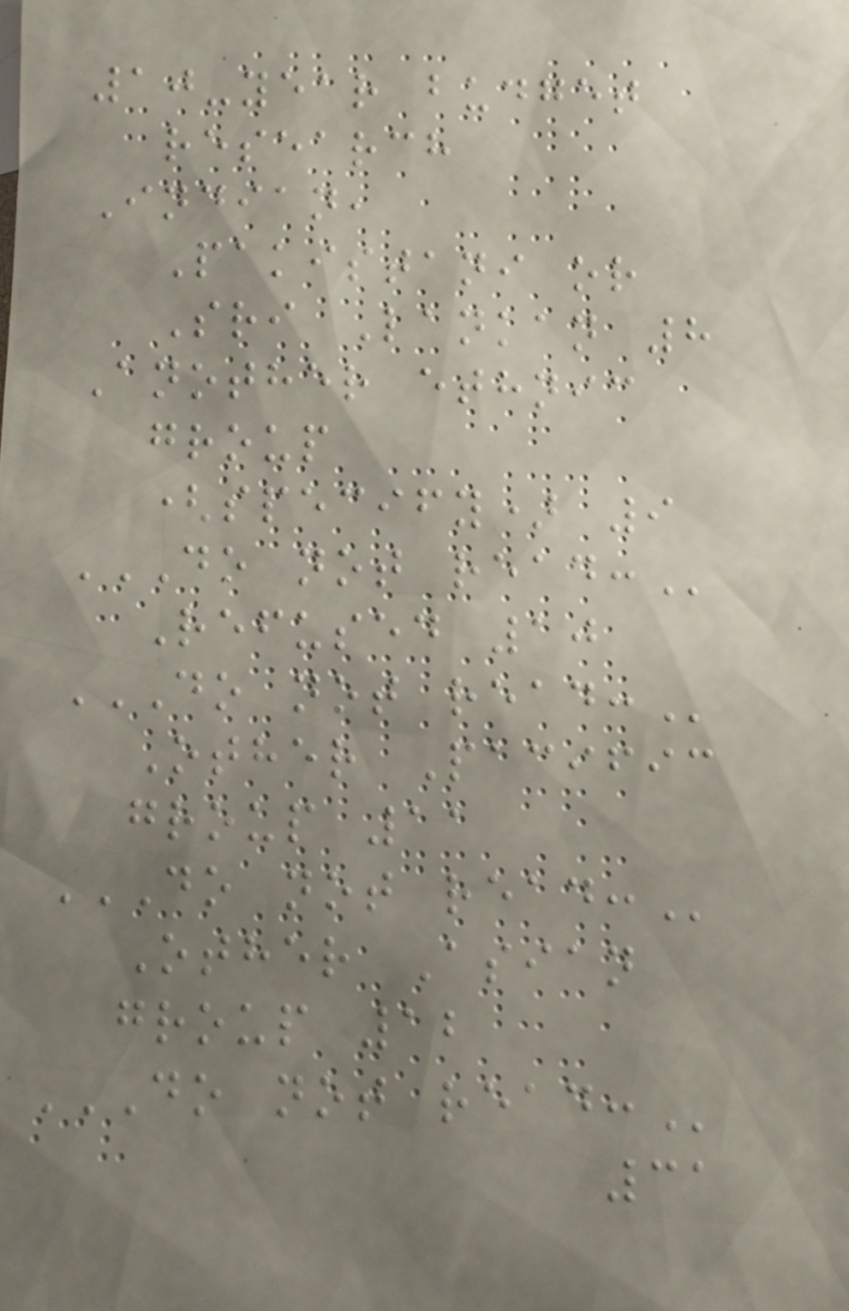10-year budget
research
Indian,
Pakistani or
Sri Lankan 8
Another ethnic
group
(specify) 9
DO NOT READ:
Refused 10
DO NOT READ:
Other Pacific
group 11
DO NOT READ:
Other Asian
group 12
DO NOT READ:
31
